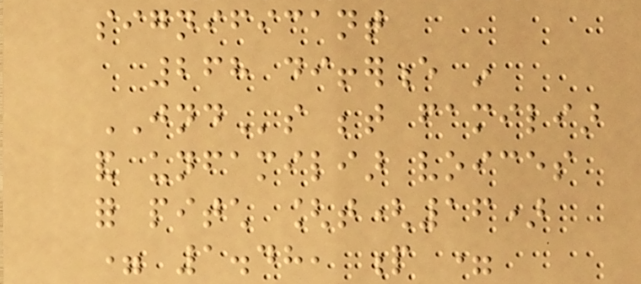significant
268 difference in
JNDs between familiar
and unfamiliar voices
for pitch [t(16)
= 1.48, p =
